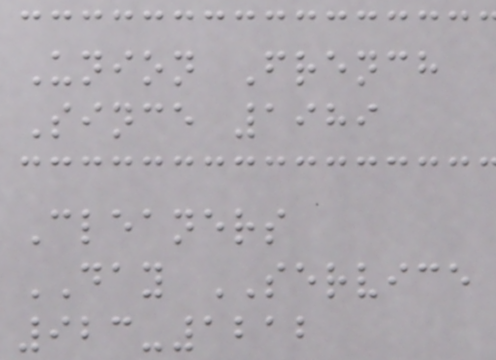Union French
Since 1989
Cleaners
DAY SERVICE
923-1212
